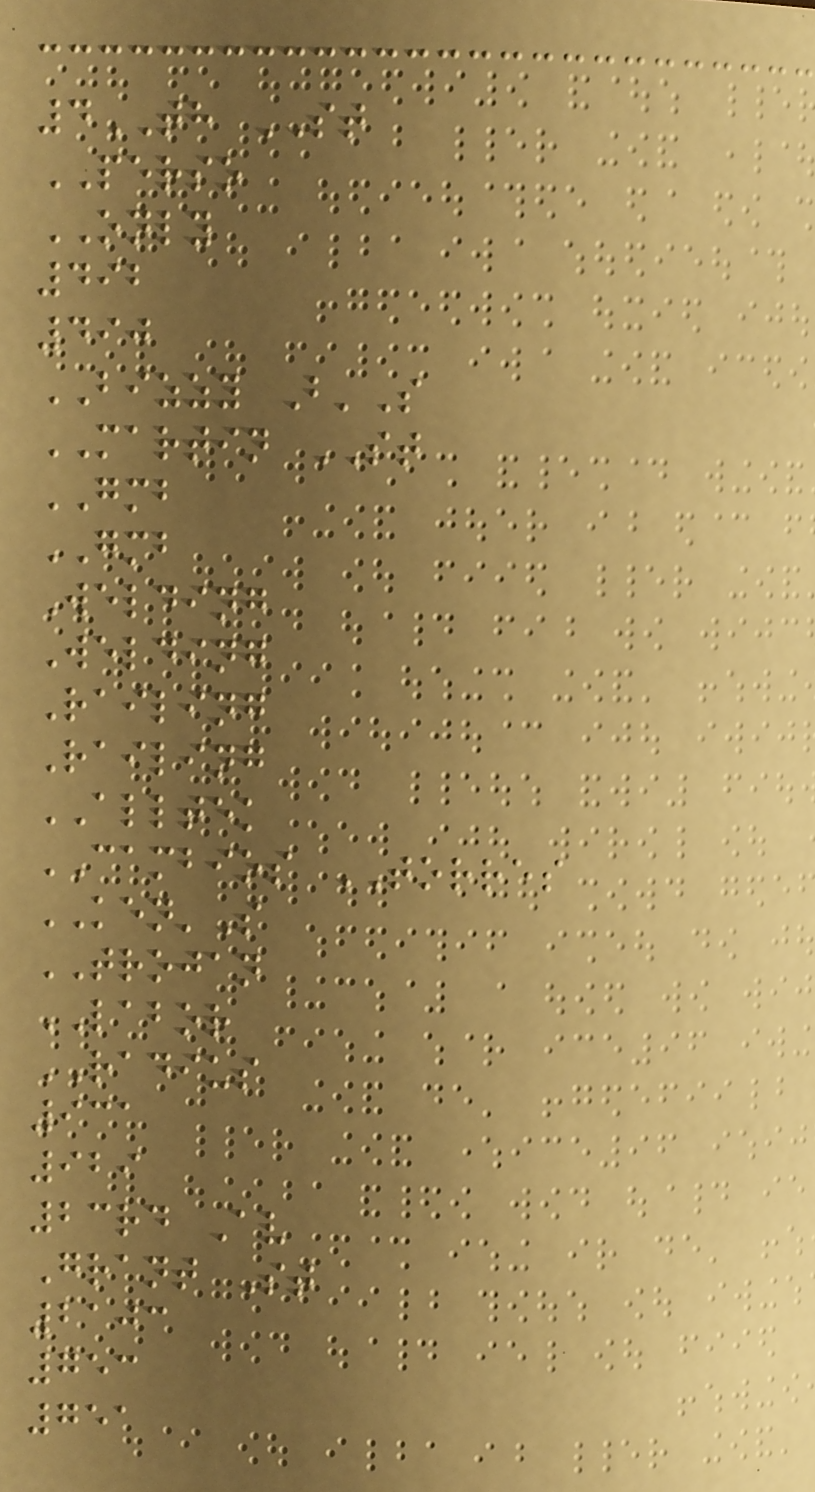4TH ST
PERSO
ONLY
492
490
BIZZY B'S
MARTIN ST
GMB
GMB
Welding
Welding
Railing
Railing
ALLTEK
CAMBIOS TORRES
KEN'S
TROJAN
LABOR
RADIUS
931
929
23rd Av
Grant St
2103
753
751
